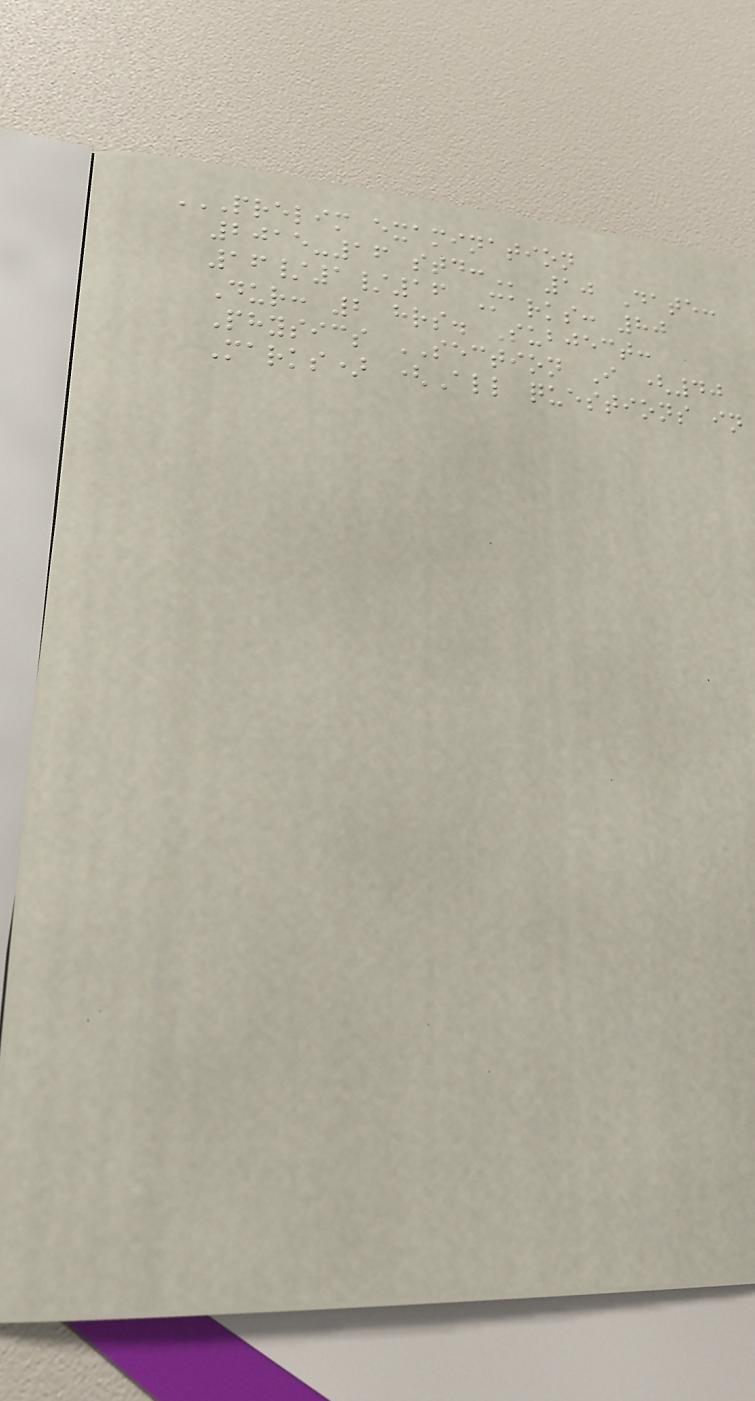PRELIM EXAMINATION
2015-16 STD: 10 Date:
16/1/16 Marks: 80
Dur: 2 hrs. Subject:
Physics SECTION I (40
Marks) (All questions in
